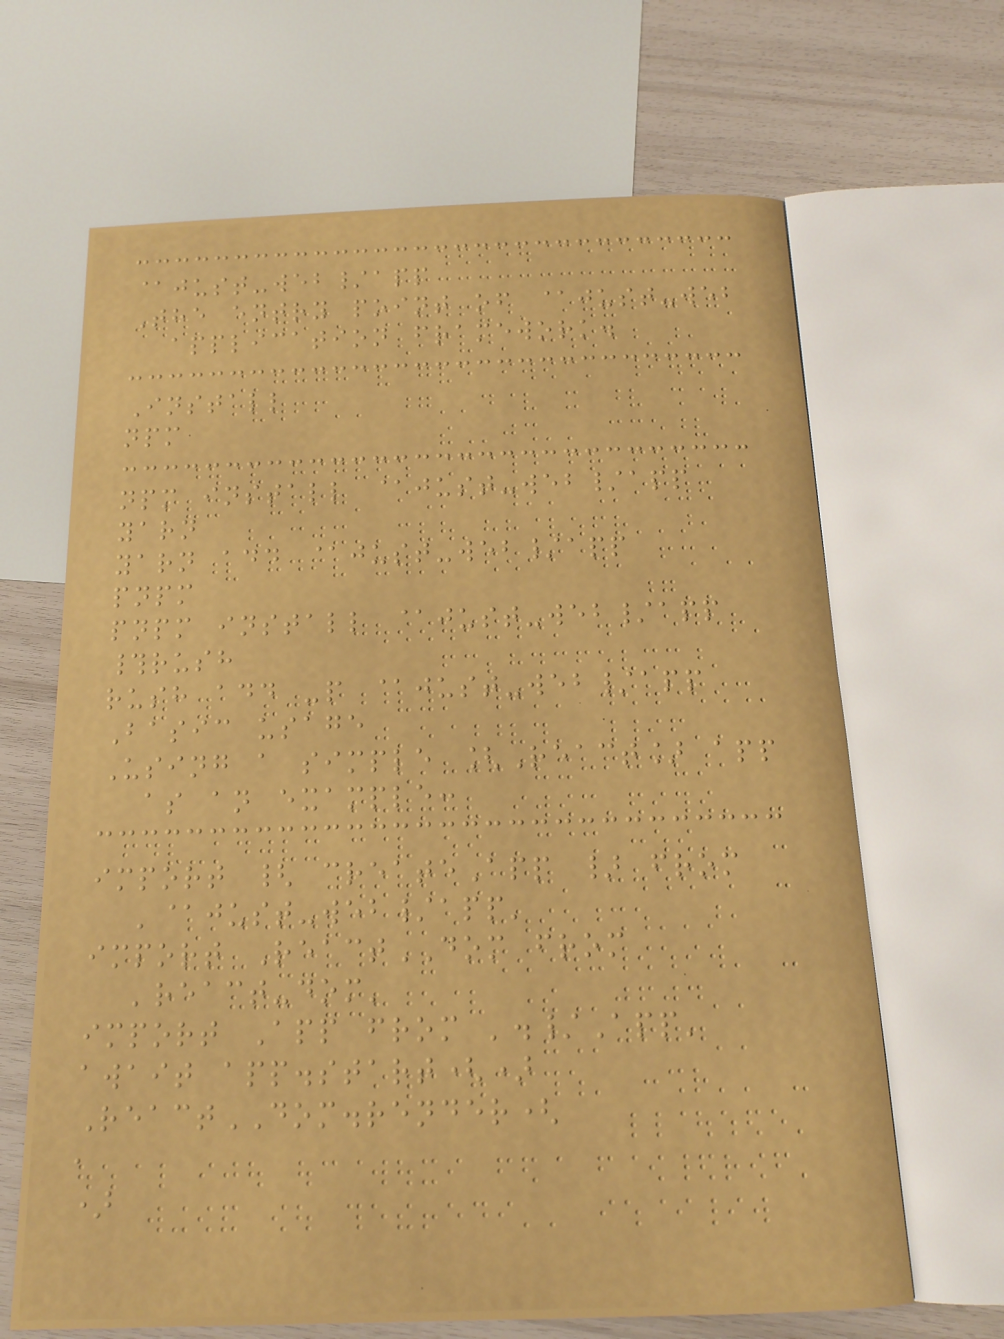@just-web/app
The entry point of @just-web
application framework.
Install
npm
npm install @just-web/app
yarn
yarn add @just-web/app
pnpm
pnpm install @just-web/app
#rush
rush add -p @just-web/app
Basic usage
Using a simple [React] app
as an example:
import { createApp } from
'@just-web/app'
import ReactDOM from
'react-dom'
import App from './App'
await app.start()
ReactDOM.render(
,
)
